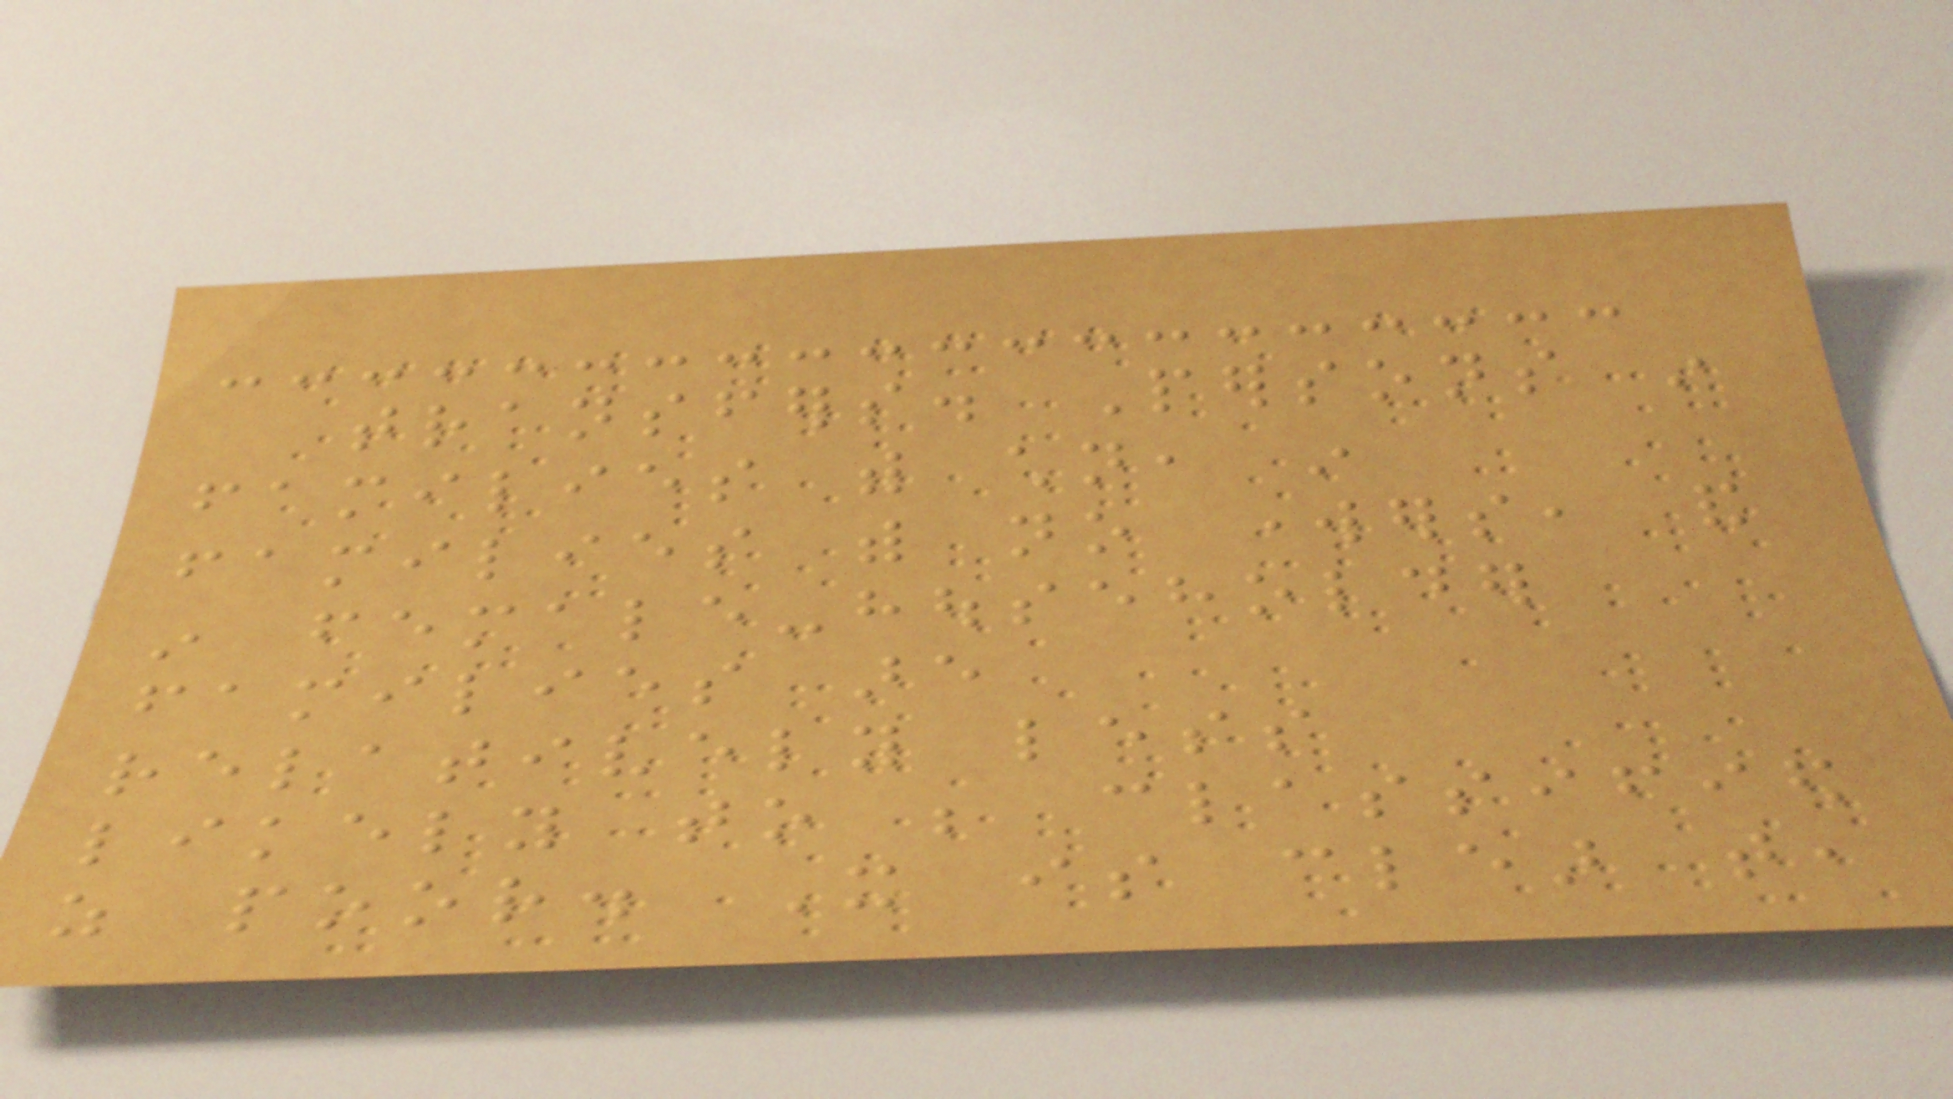transfers. Persons in
families with children, in
families with no workers, and
in female-householder
families are
relatively less
likely to be classified
as poor. It is clear that,
